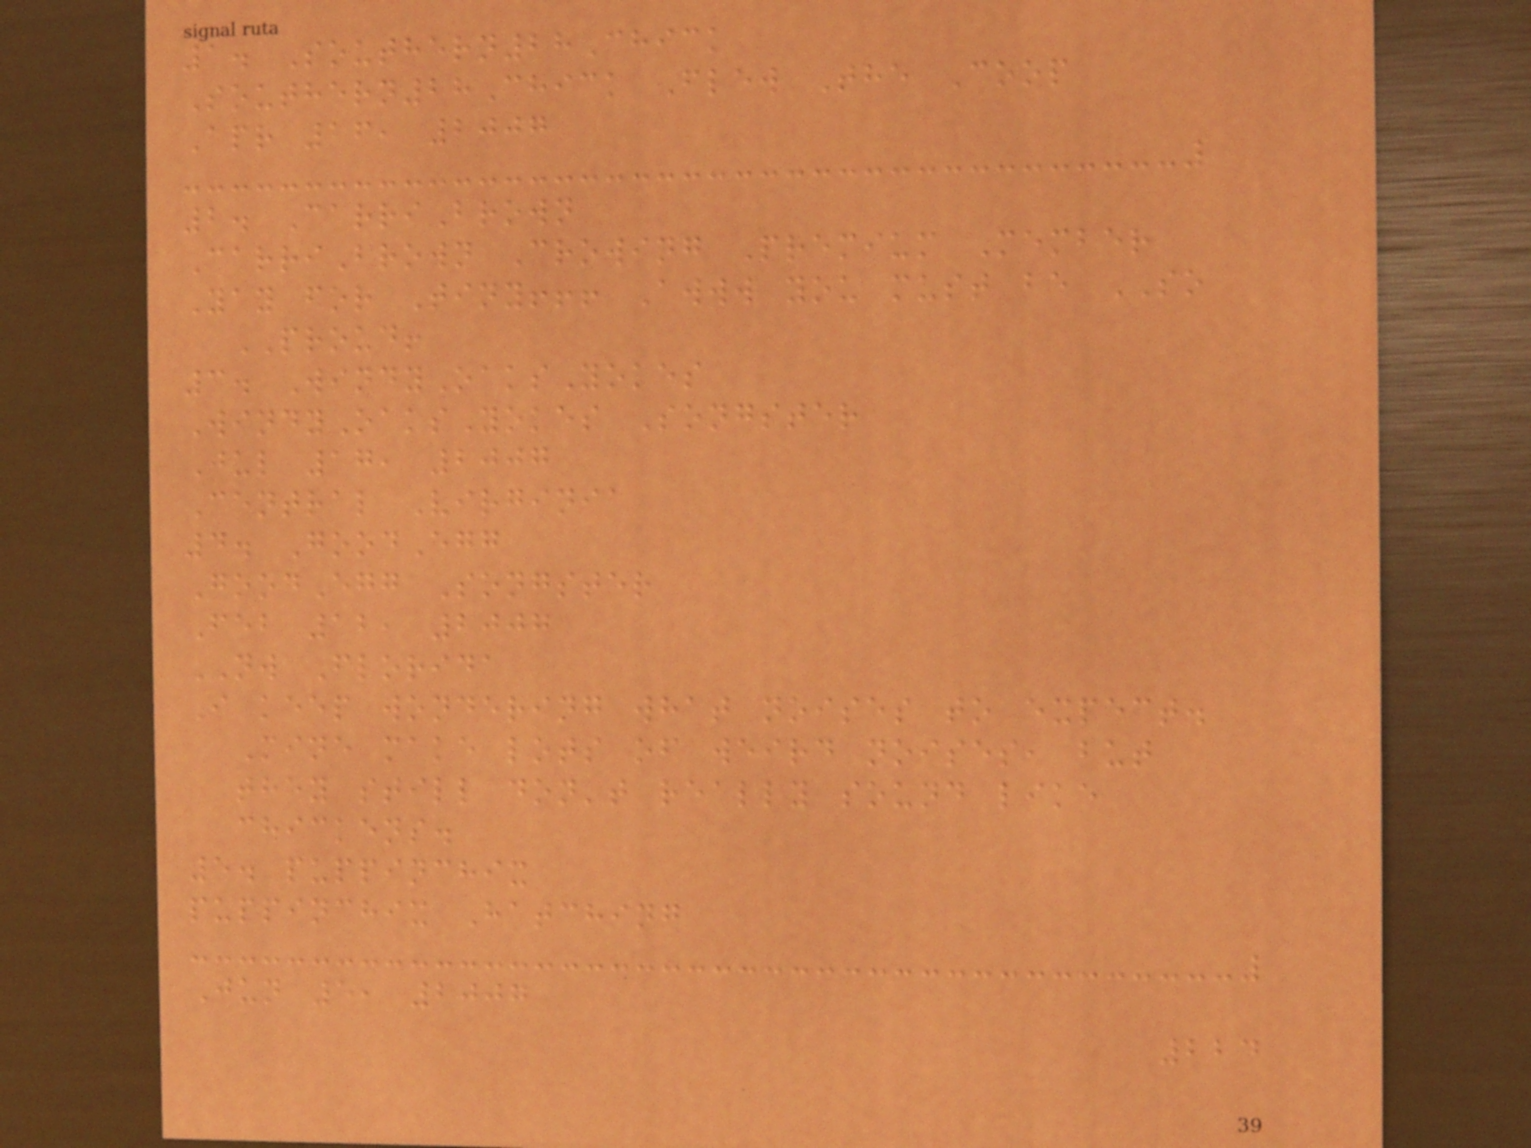1. Southern28Chick
Southern28Chick Flew The Coop
Apr 16, 2007
2. CarriBrown
CarriBrown Crowing Premium Member
Yay for Tiny!!! Awww you must be SO
PROUD!
3. WindyOaksYokes
WindyOaksYokes Songster
Jul 17, 2007
Central Virginia
4. GoodEgg
GoodEgg Songster
Feb 12, 2007
NW Florida
I keep wondering what noises to expect.
Mine make lots of weird noises, but
they still don't really sound like
chickens.
5. puppinchix
puppinchix Hatching
Jun 5, 2007
224
